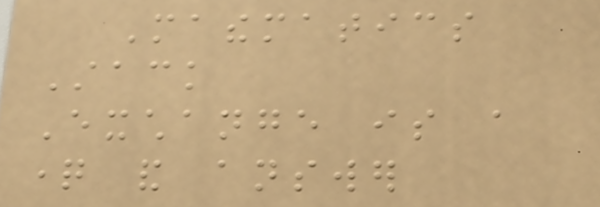Mathematics
Stack
Exchange is a
question and answer
